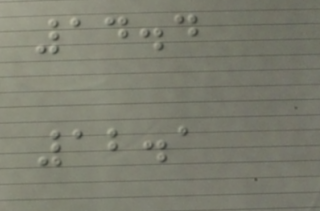14.4
12.1
